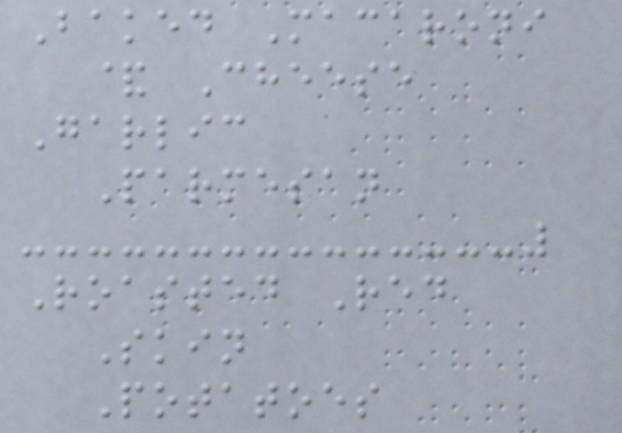Baked Macaroni
& Cheese
Garlic
Parmesan
Roasted Red
Skin
Potatoes
